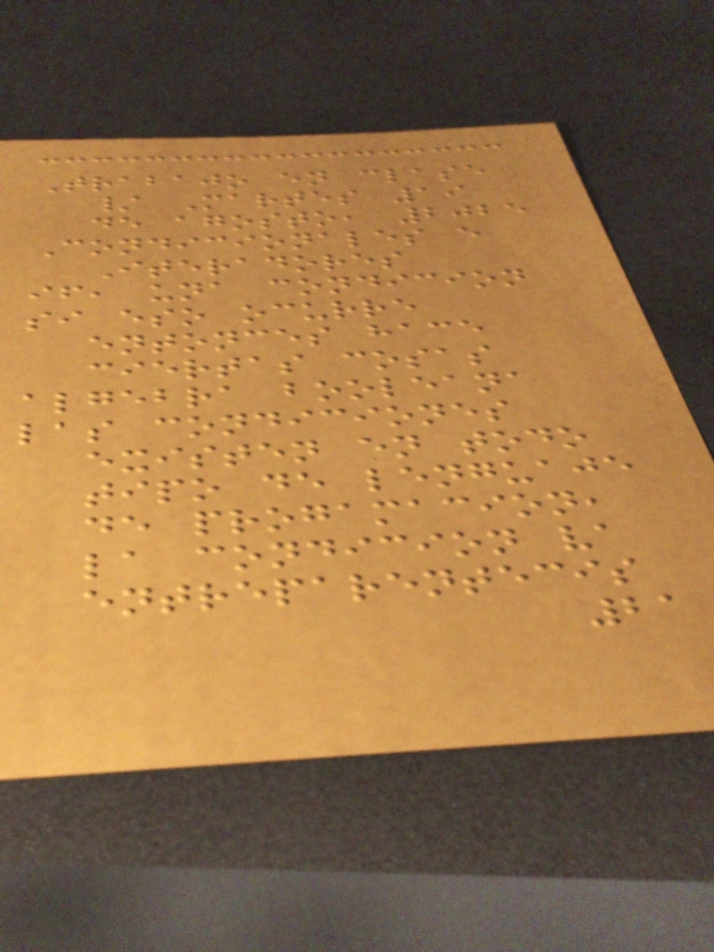Trabajo en clase
/ Martes 19
de agosto, 2025
Condicionales e
Iteradores
if, una condicion
si eso ocurre
entonces hace
ciertas cosas
algebra booleana
las condiciones
existen en todo
tipo de lenguaje
de progamacion,
la condicion va
entreparentecis
21
